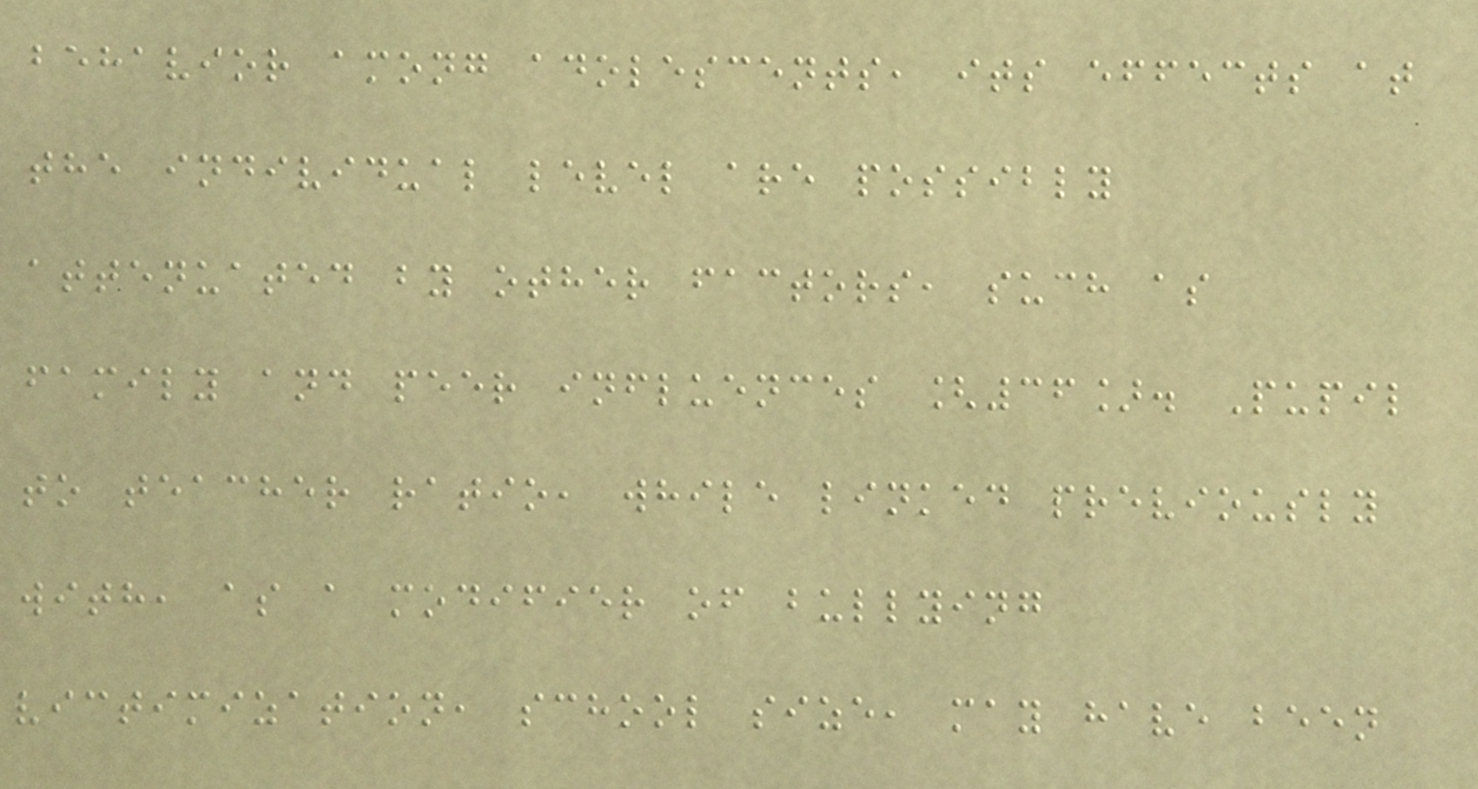behavior among adolescents, its effects at
the individual level are possibly
attenuated by other factors, such as
family and peer influences [36]. Pupil
to teacher ratio, while linked previously
with, as a modifier of bullying
victimization, school size, may have been
